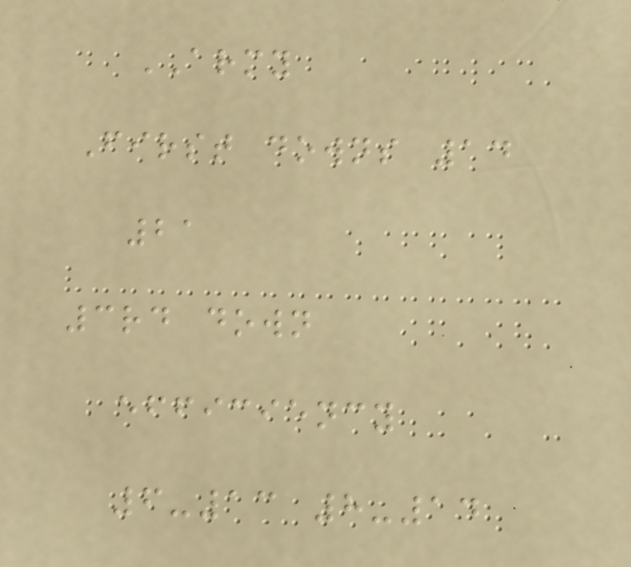ARMY
First downs 14
21
3rd down
efficiency
6-13 8-14
